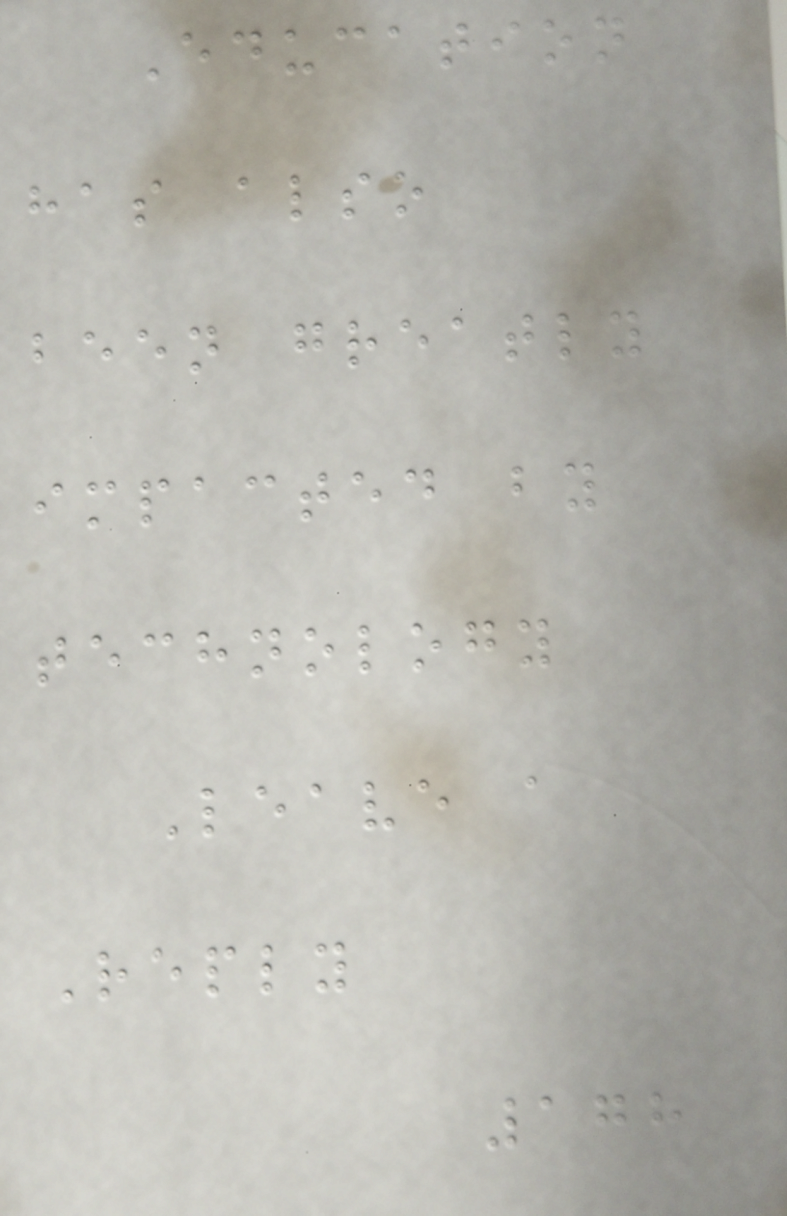Education
has also
been greatly
impacted by
technology
Leave a
Reply
178
